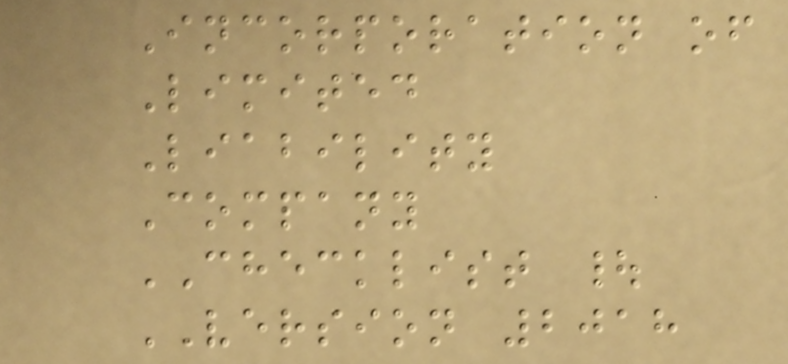Incorporation of
Limited
Liability
Company
CHECKLIST |
VERSION 2018
